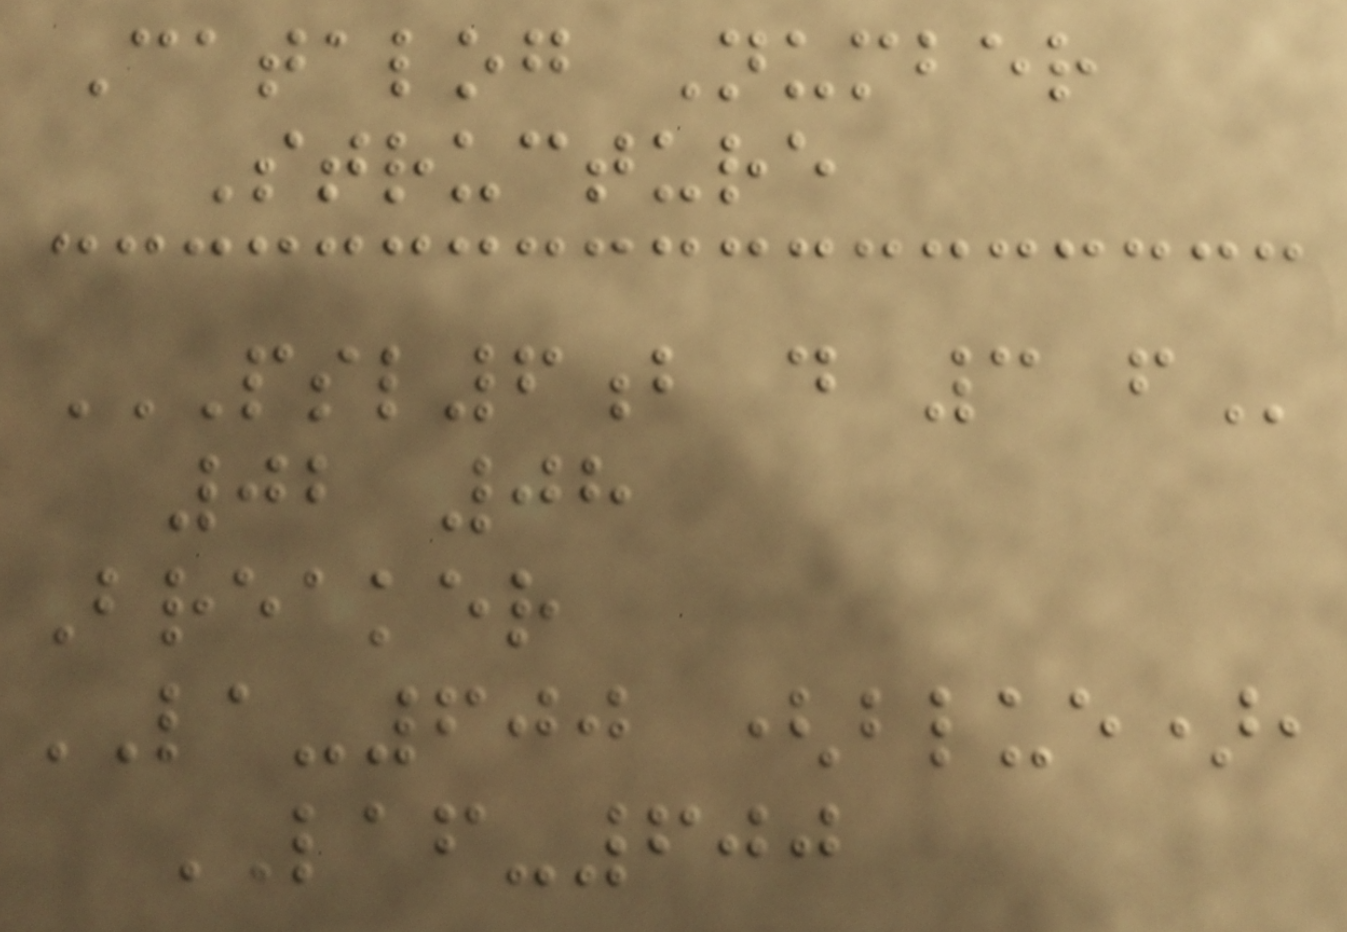Catalog Number
Structure
PSL6B D 3 F
02 08
Breaker
LA-600 (blue),
LAF-600
